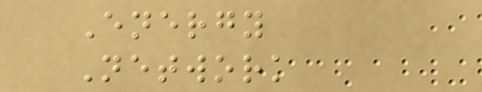Energy
Network
